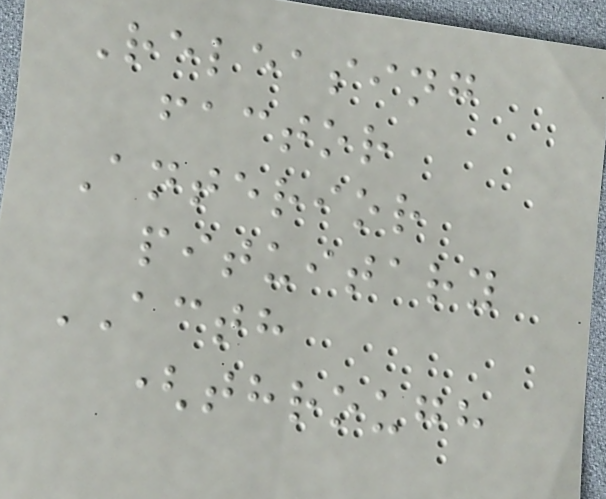Releasing
factor
Anterior
pituitary
ACTH
(through
